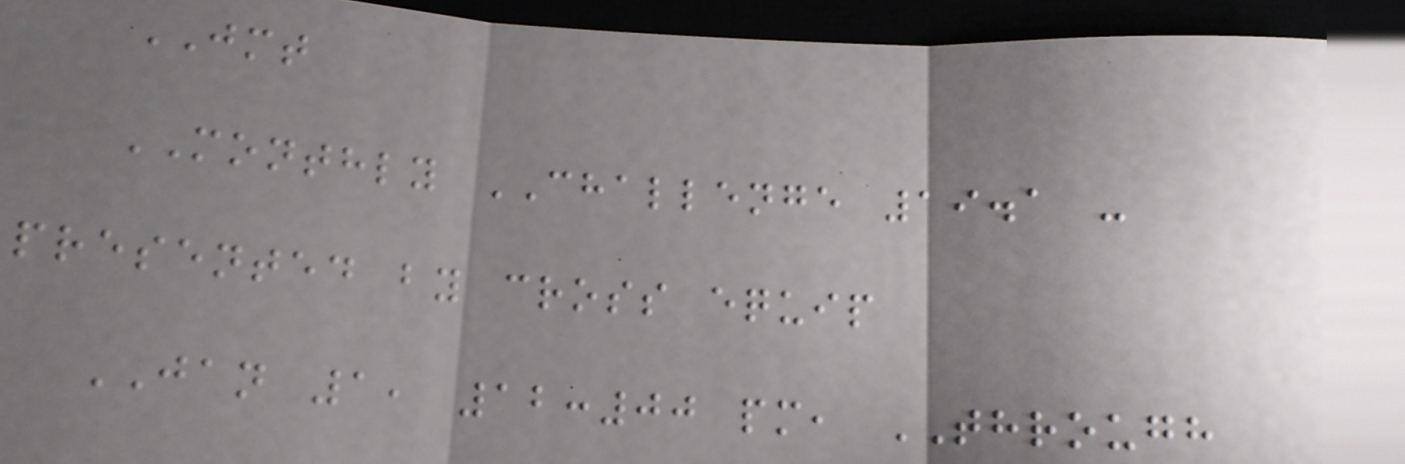JMT
MONTHLY CHALLENGE 19.1 -
presented by cross equip
JAN 1, 12:00 pm, THROUGH
